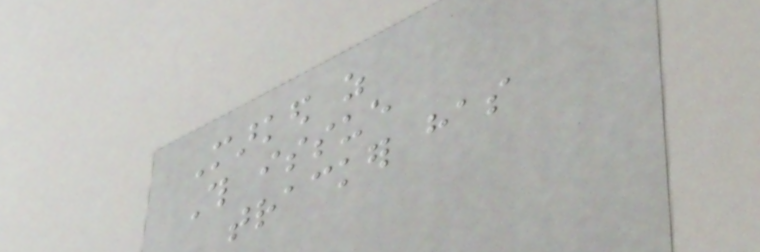Marked as
This issue
tracker has
